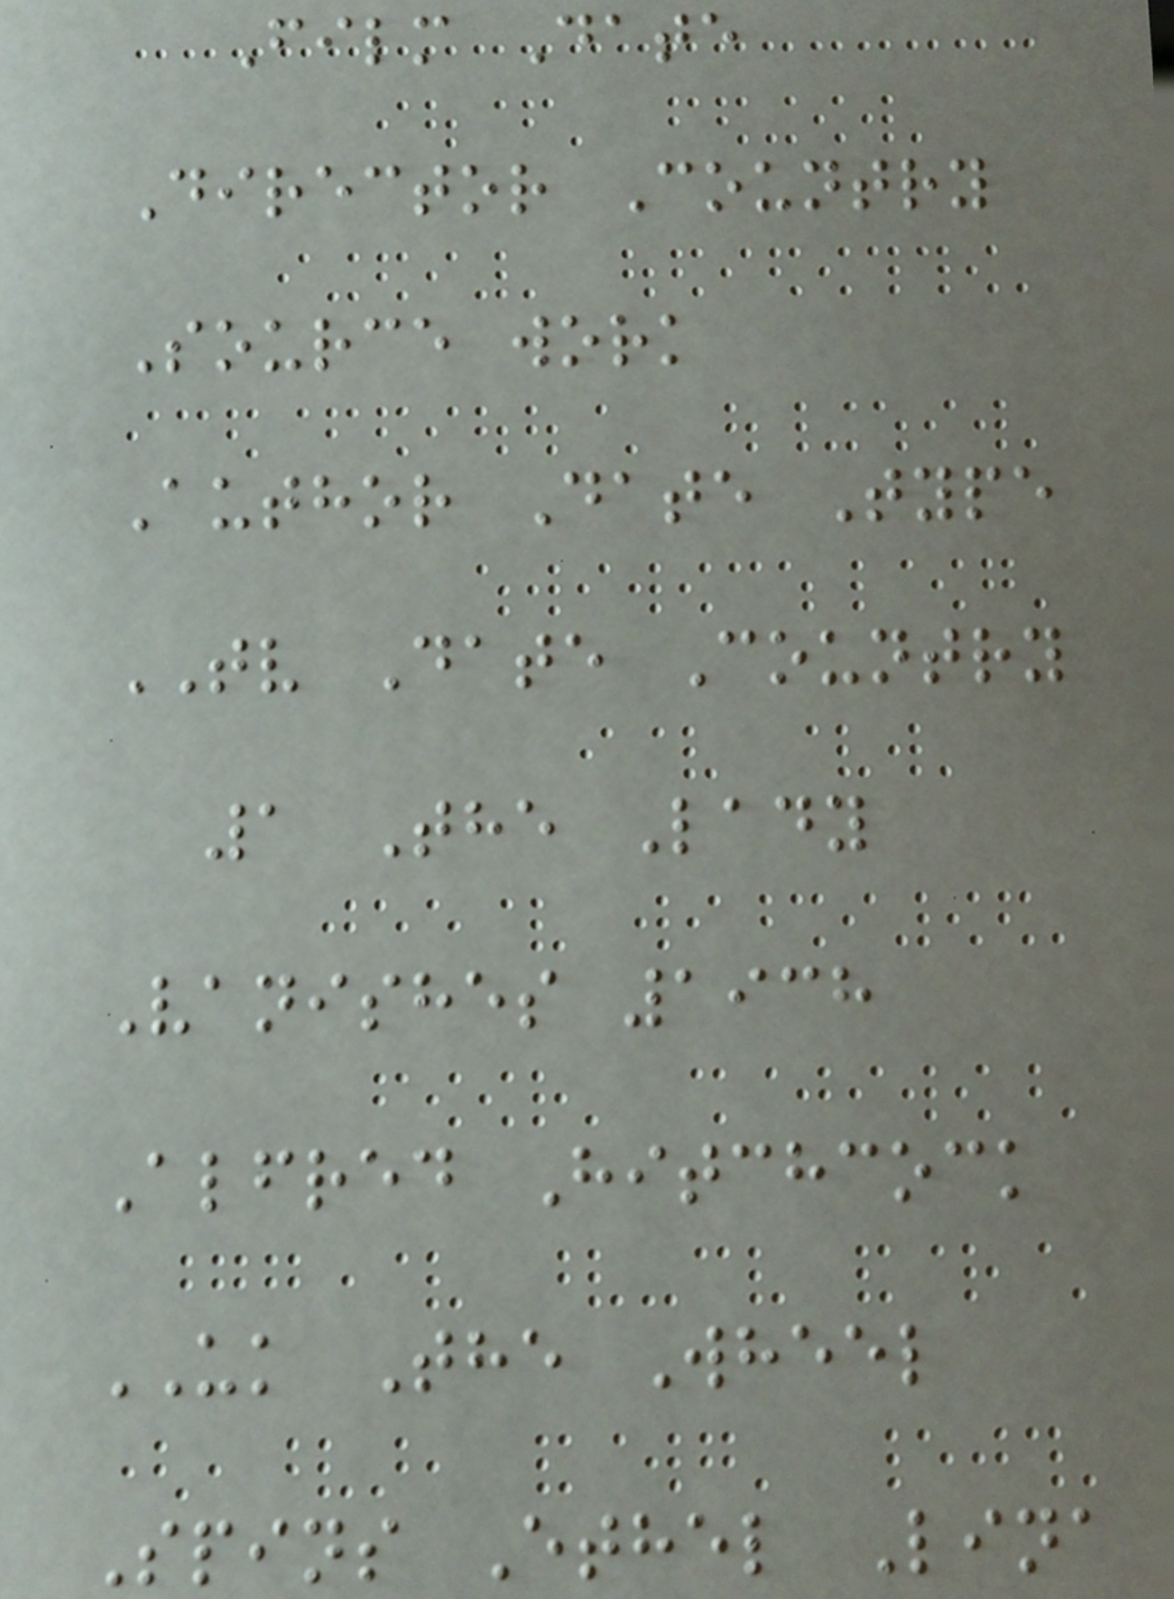Film Date
Director Country
Source work
Author Date Type
TV Date Country
1 The Lady
Vanishes 1938
Alfred Hitchcock
UK The Wheel
Spins Ethel Lina
